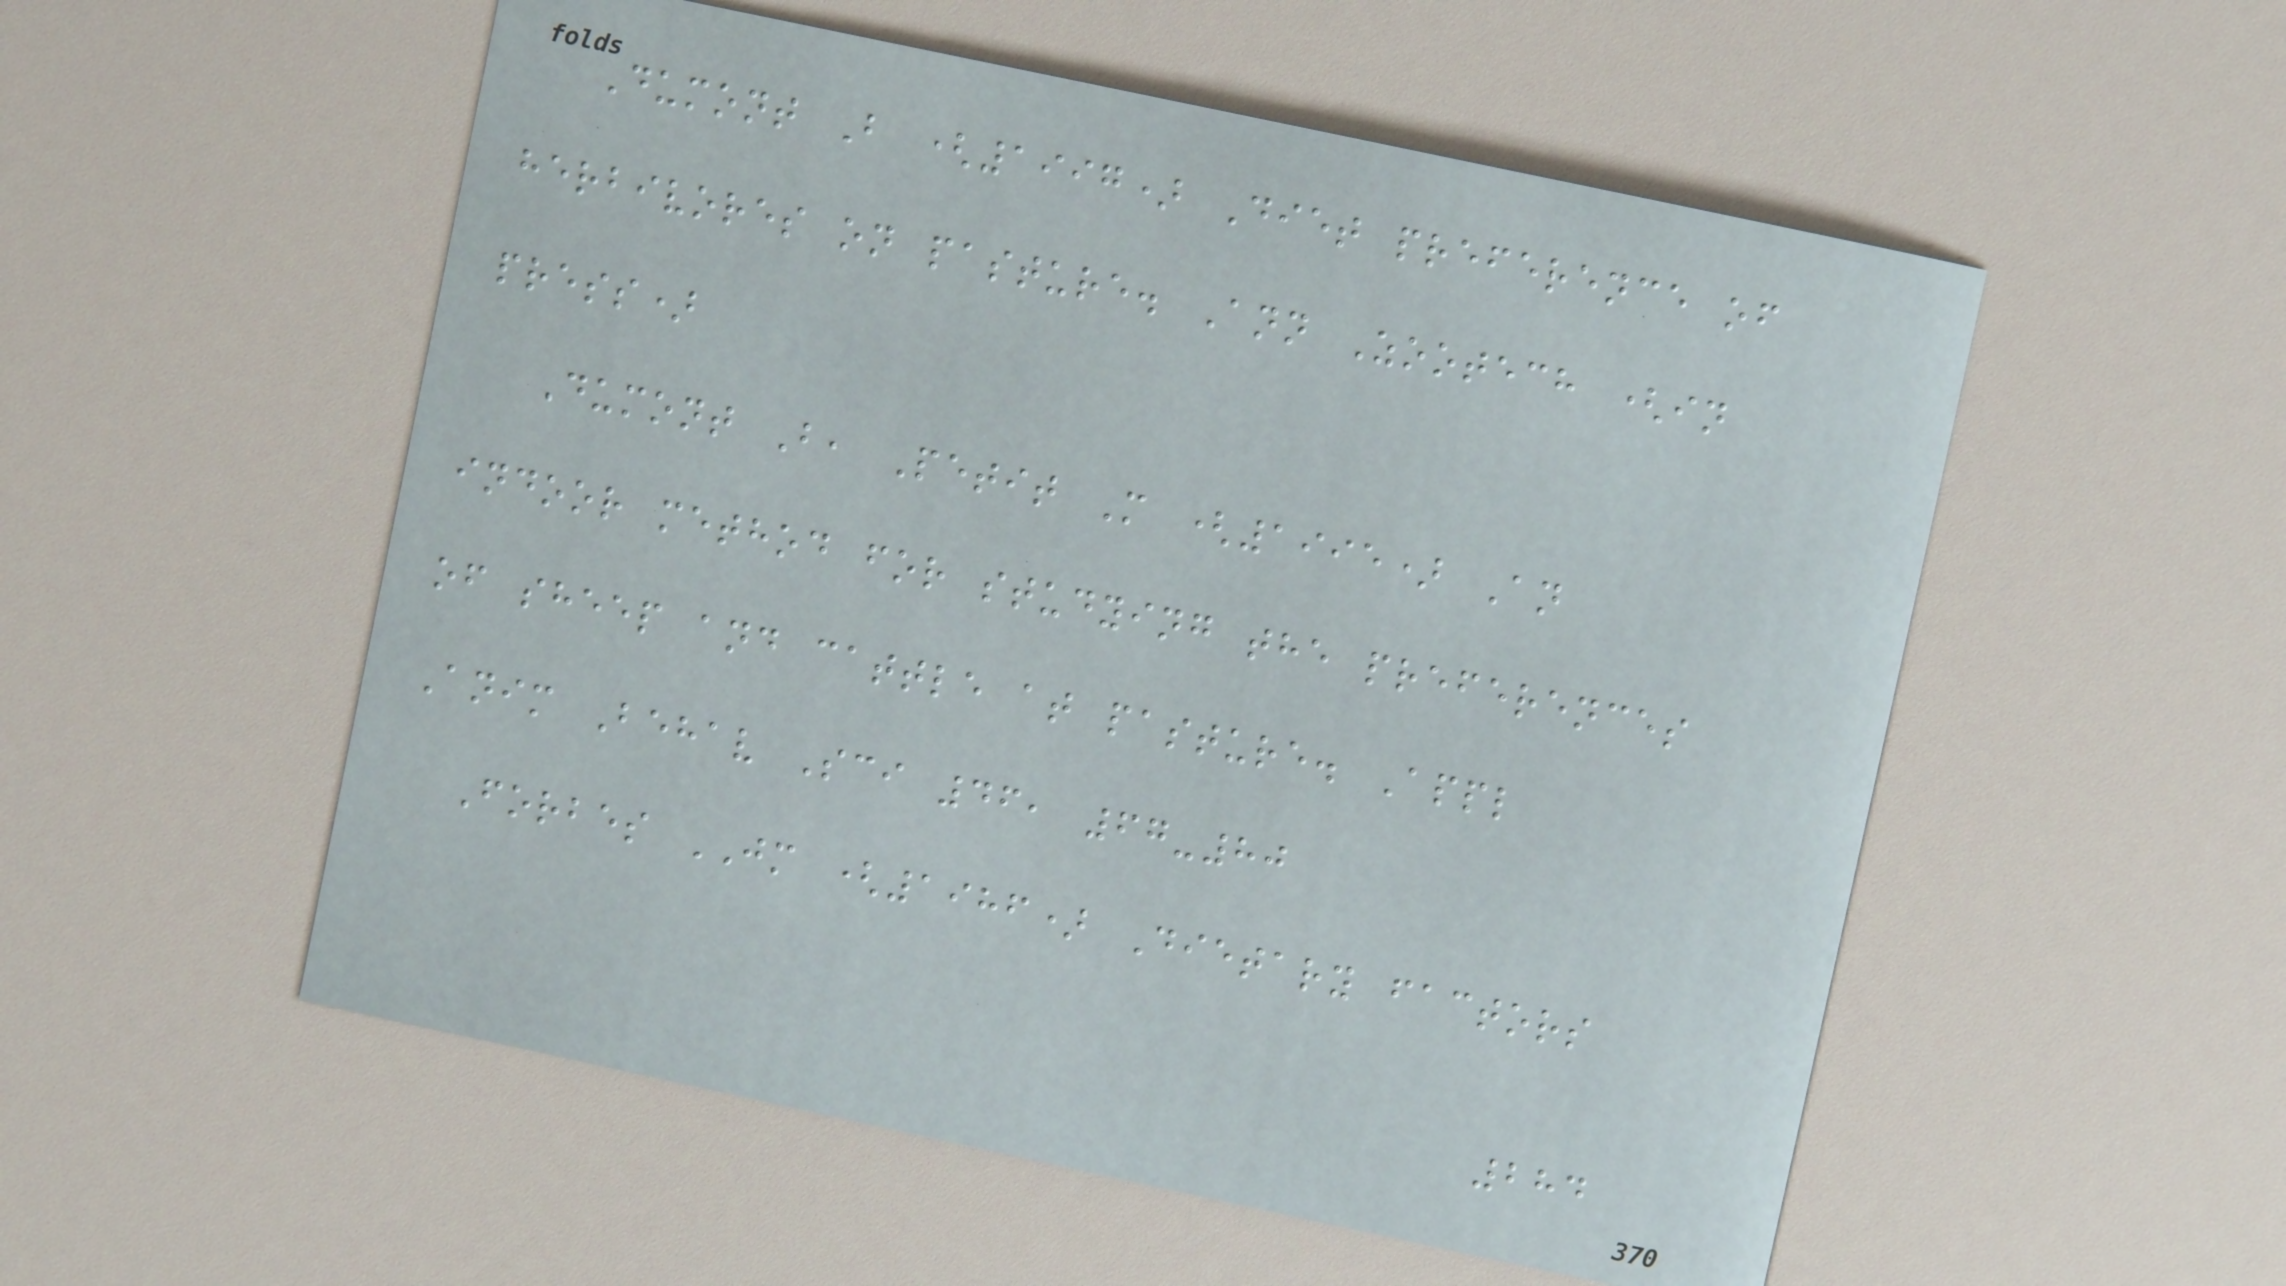Dumont B (1997) Diet preference of
herbivores on pasture. Ann Zootech (in
press)
Dumont B, Petit M (1995) An
indoor method for studying the preferences
of sheep and cattle at pasture. Appl
Anim Behav Sci 46, 67-80
Forbes JM (1986) Dietary factors
284
